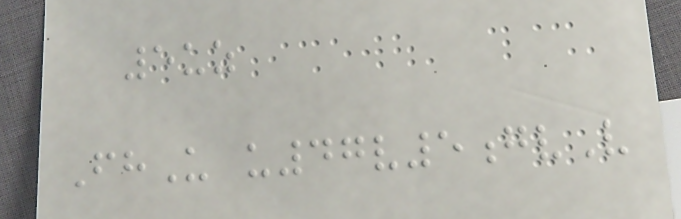5uz
FhU u47v5gvV
